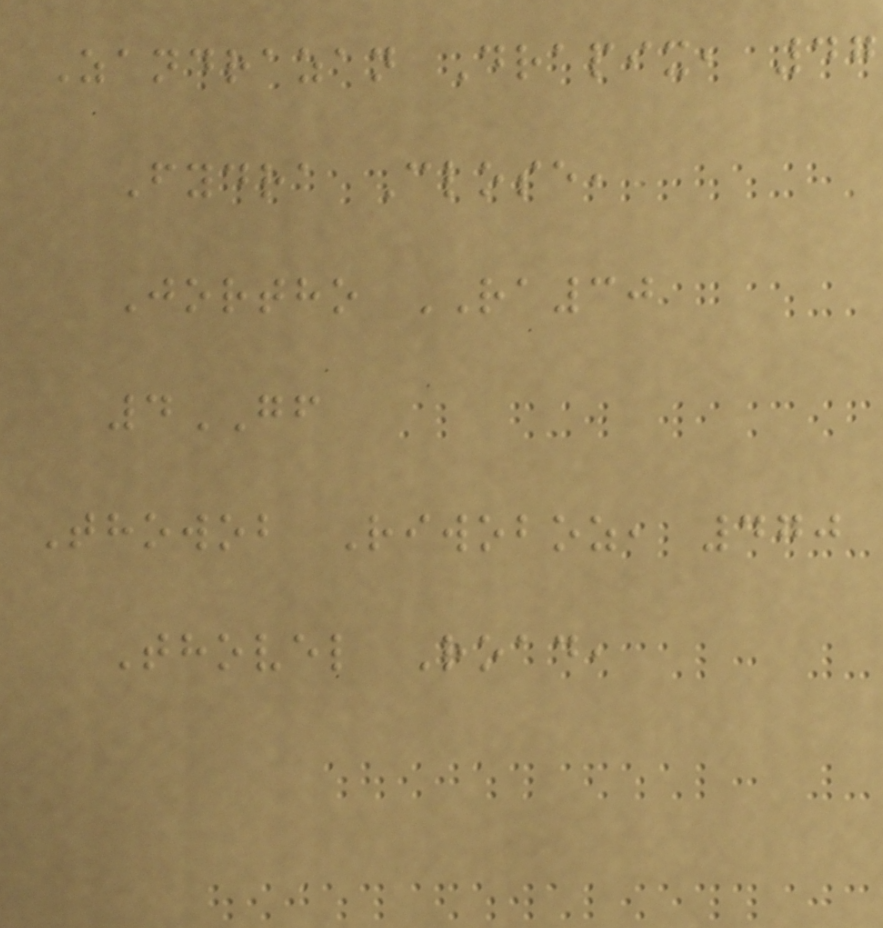Zandrazan Drapix, 47
Fydra Close,
Jortho RA30
4GF
Thowob Riwoboz, 470
Thovel Road,
